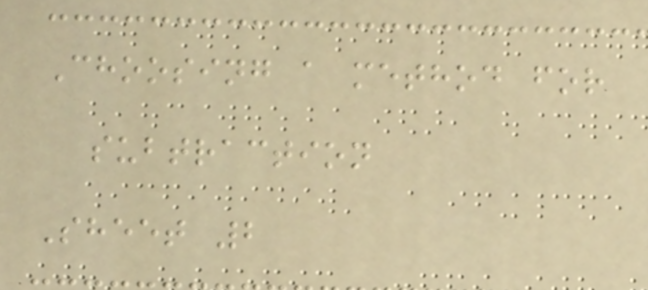Choosing a method for
subtraction
Sheet 2
